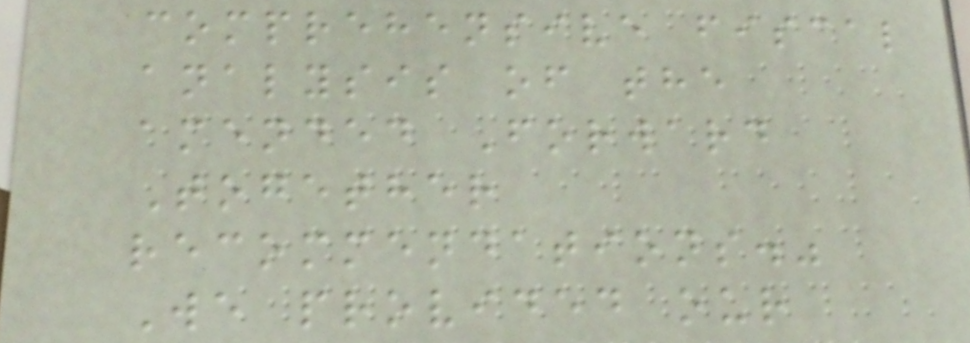comprehensive fiscal
analysis of the
amended Forward
Together
recommendations."
We provided our
